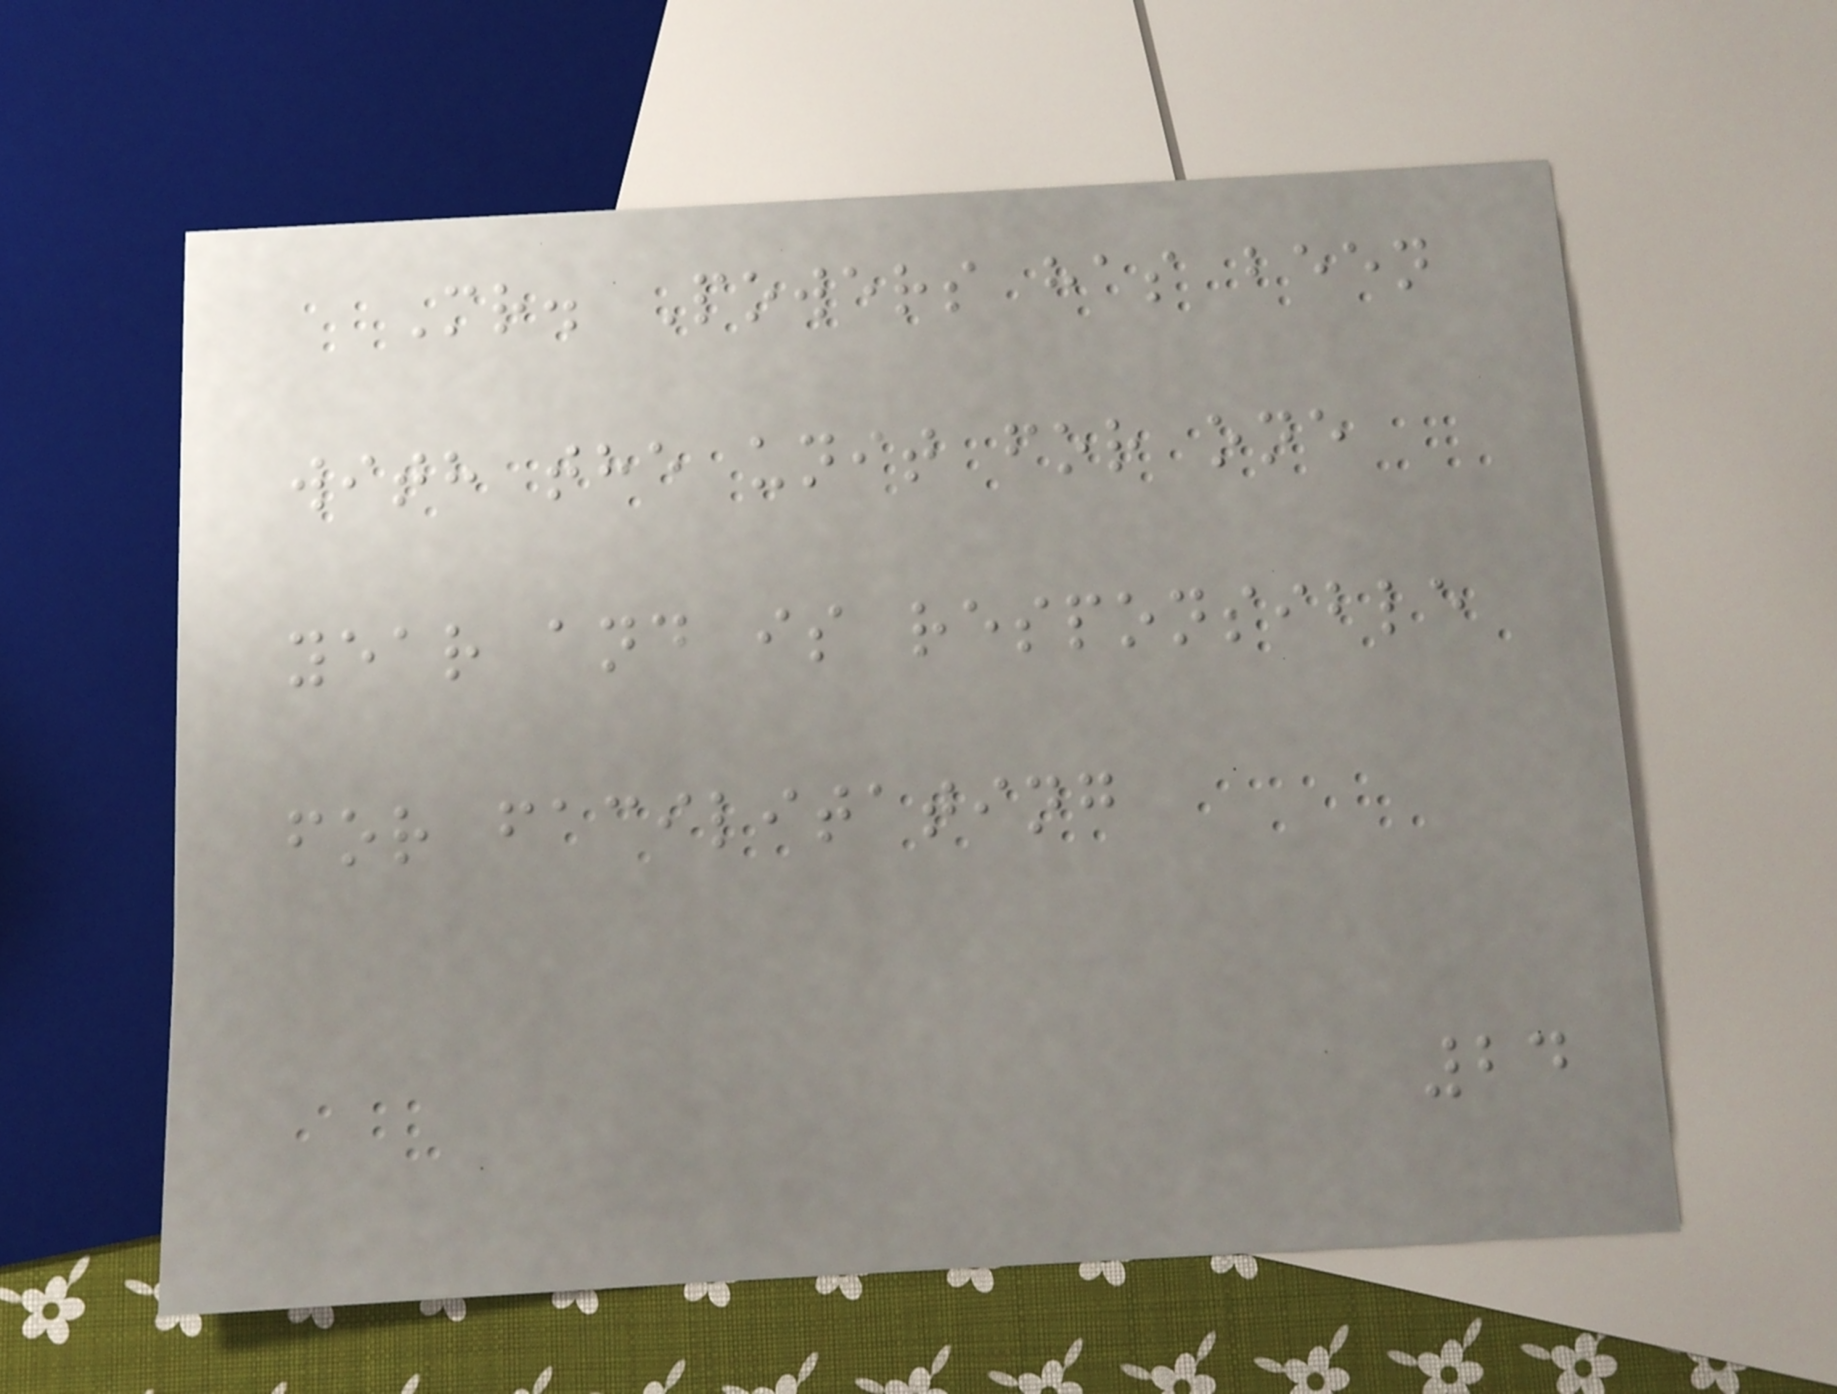Mr. Powers has been
with the unit for one
year and is responsible
for facilitating
24
